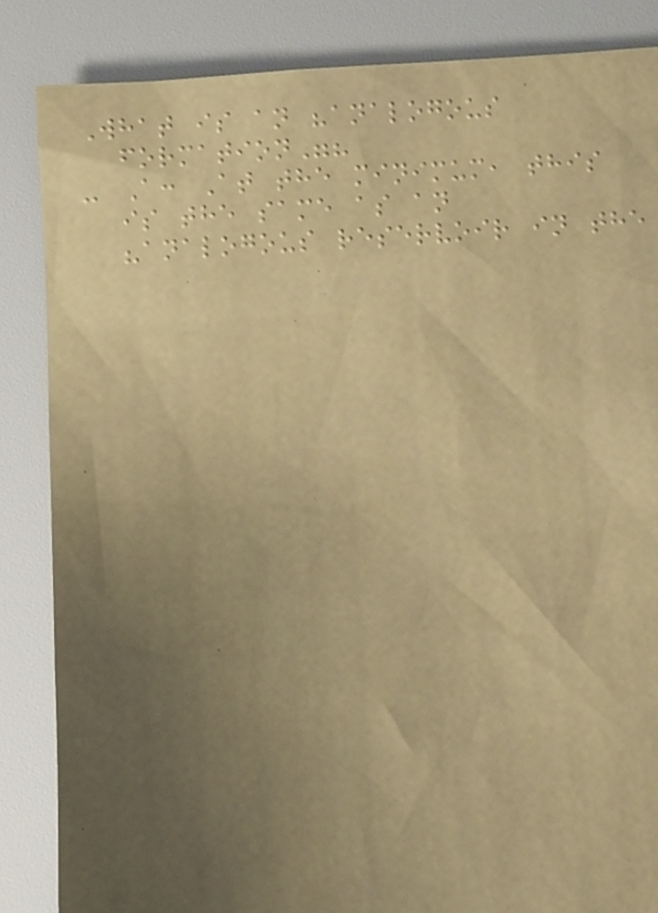What is an "analogous
formation"?
- A: At the minimum, this
is the same as an
"analogous reservoir in the
